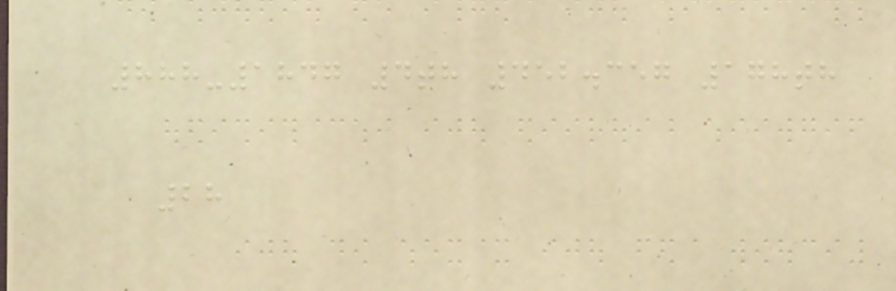888-1847 4th 452.357 178th
28
